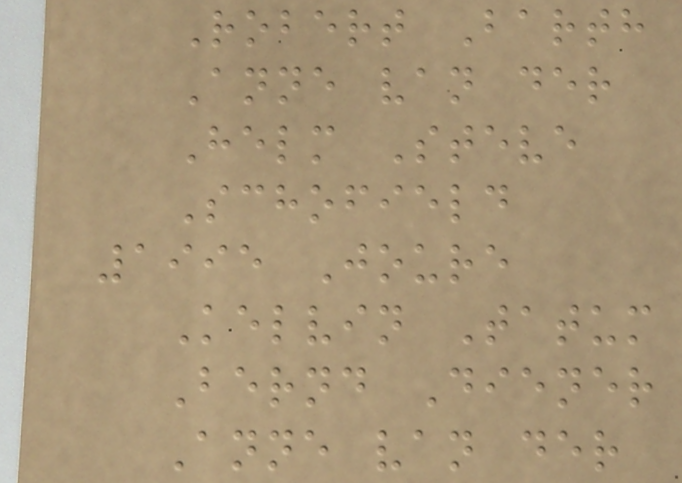Robert Barth
Anne van der
Helm Steve
Schofield
1995 Joure
Kelvin Tatum
Bernd Diener
Anne van der
